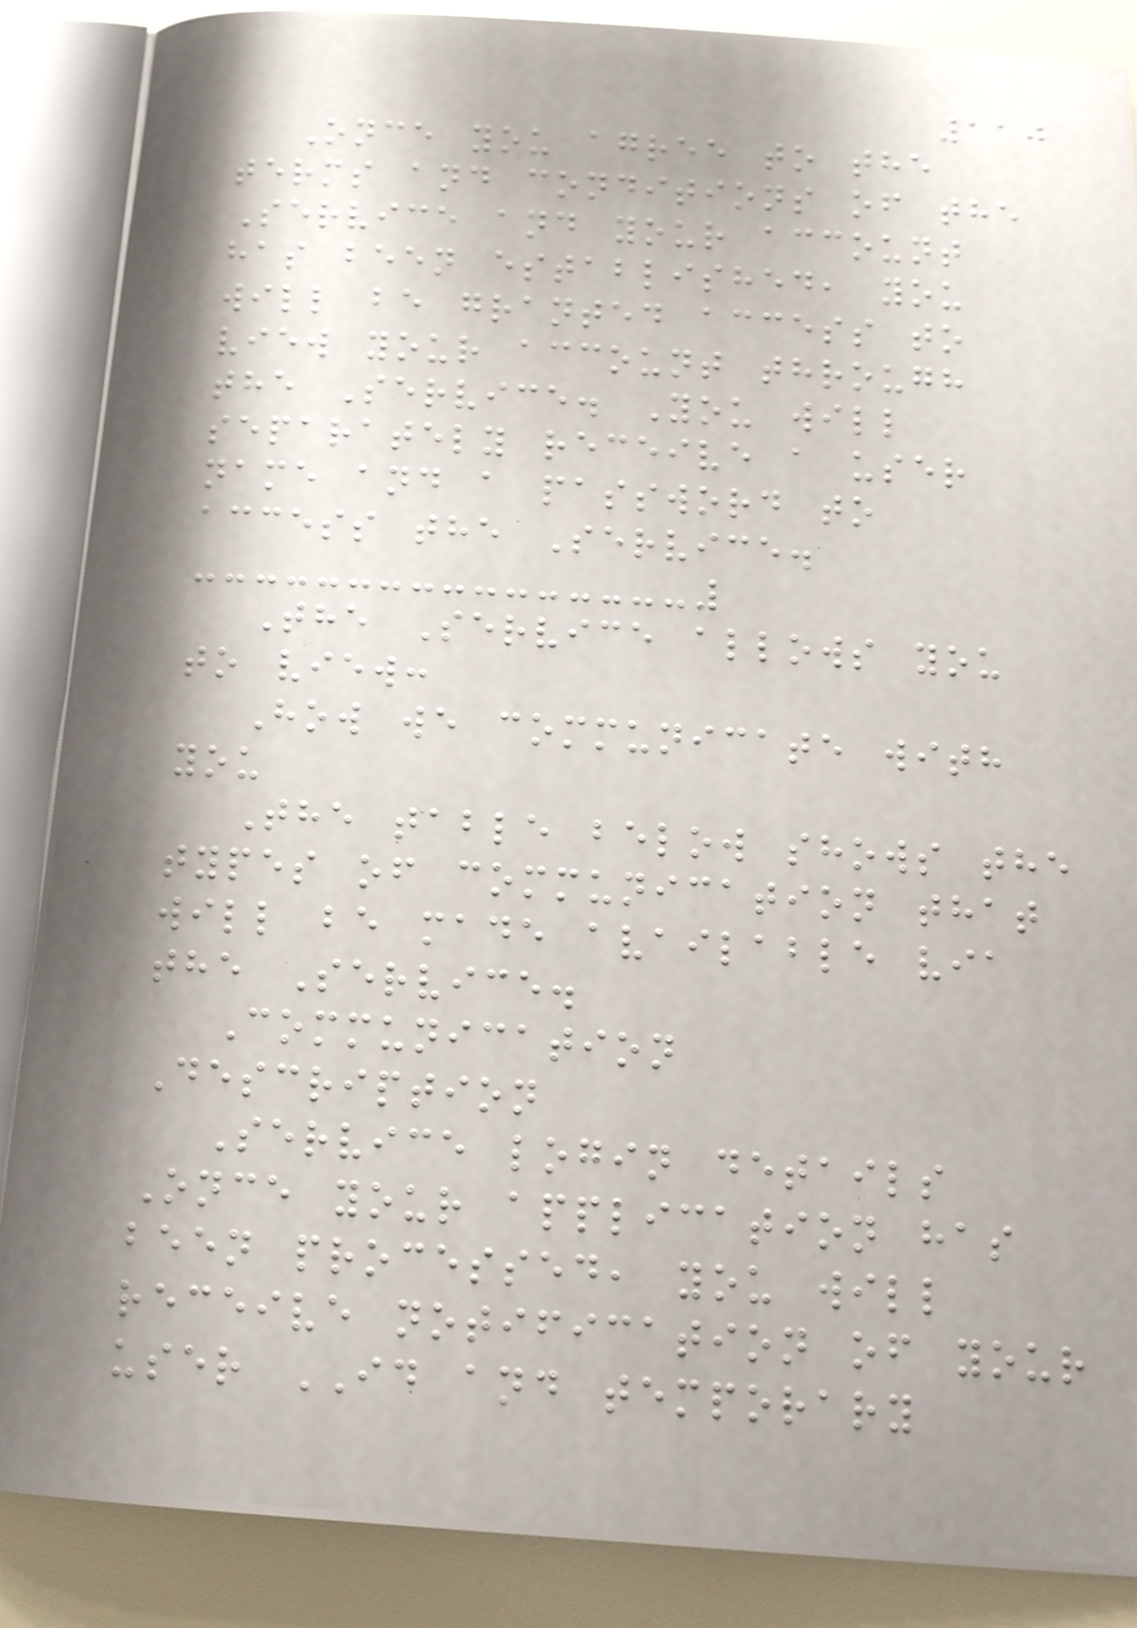110
Once you agree to the
terms and conditions of the
Service and your account
has been established, you
will be granted access to
view your account through
the Service. You will
separately receive a user
name and a password to
access the Service.
The Service allows you
to view:
How we communicate with
you
The table below shows the
types of communication that
will be made available via
the Service.
Communication
Description
Service login details
Once your application has
been processed, you will
receive notification of your
user ID and temporary
